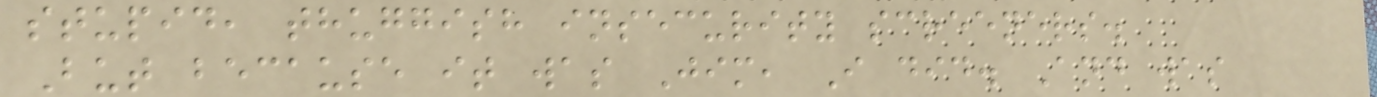stupid, thuggish insecurity screeners.
But because it was Jim, I did. And was
